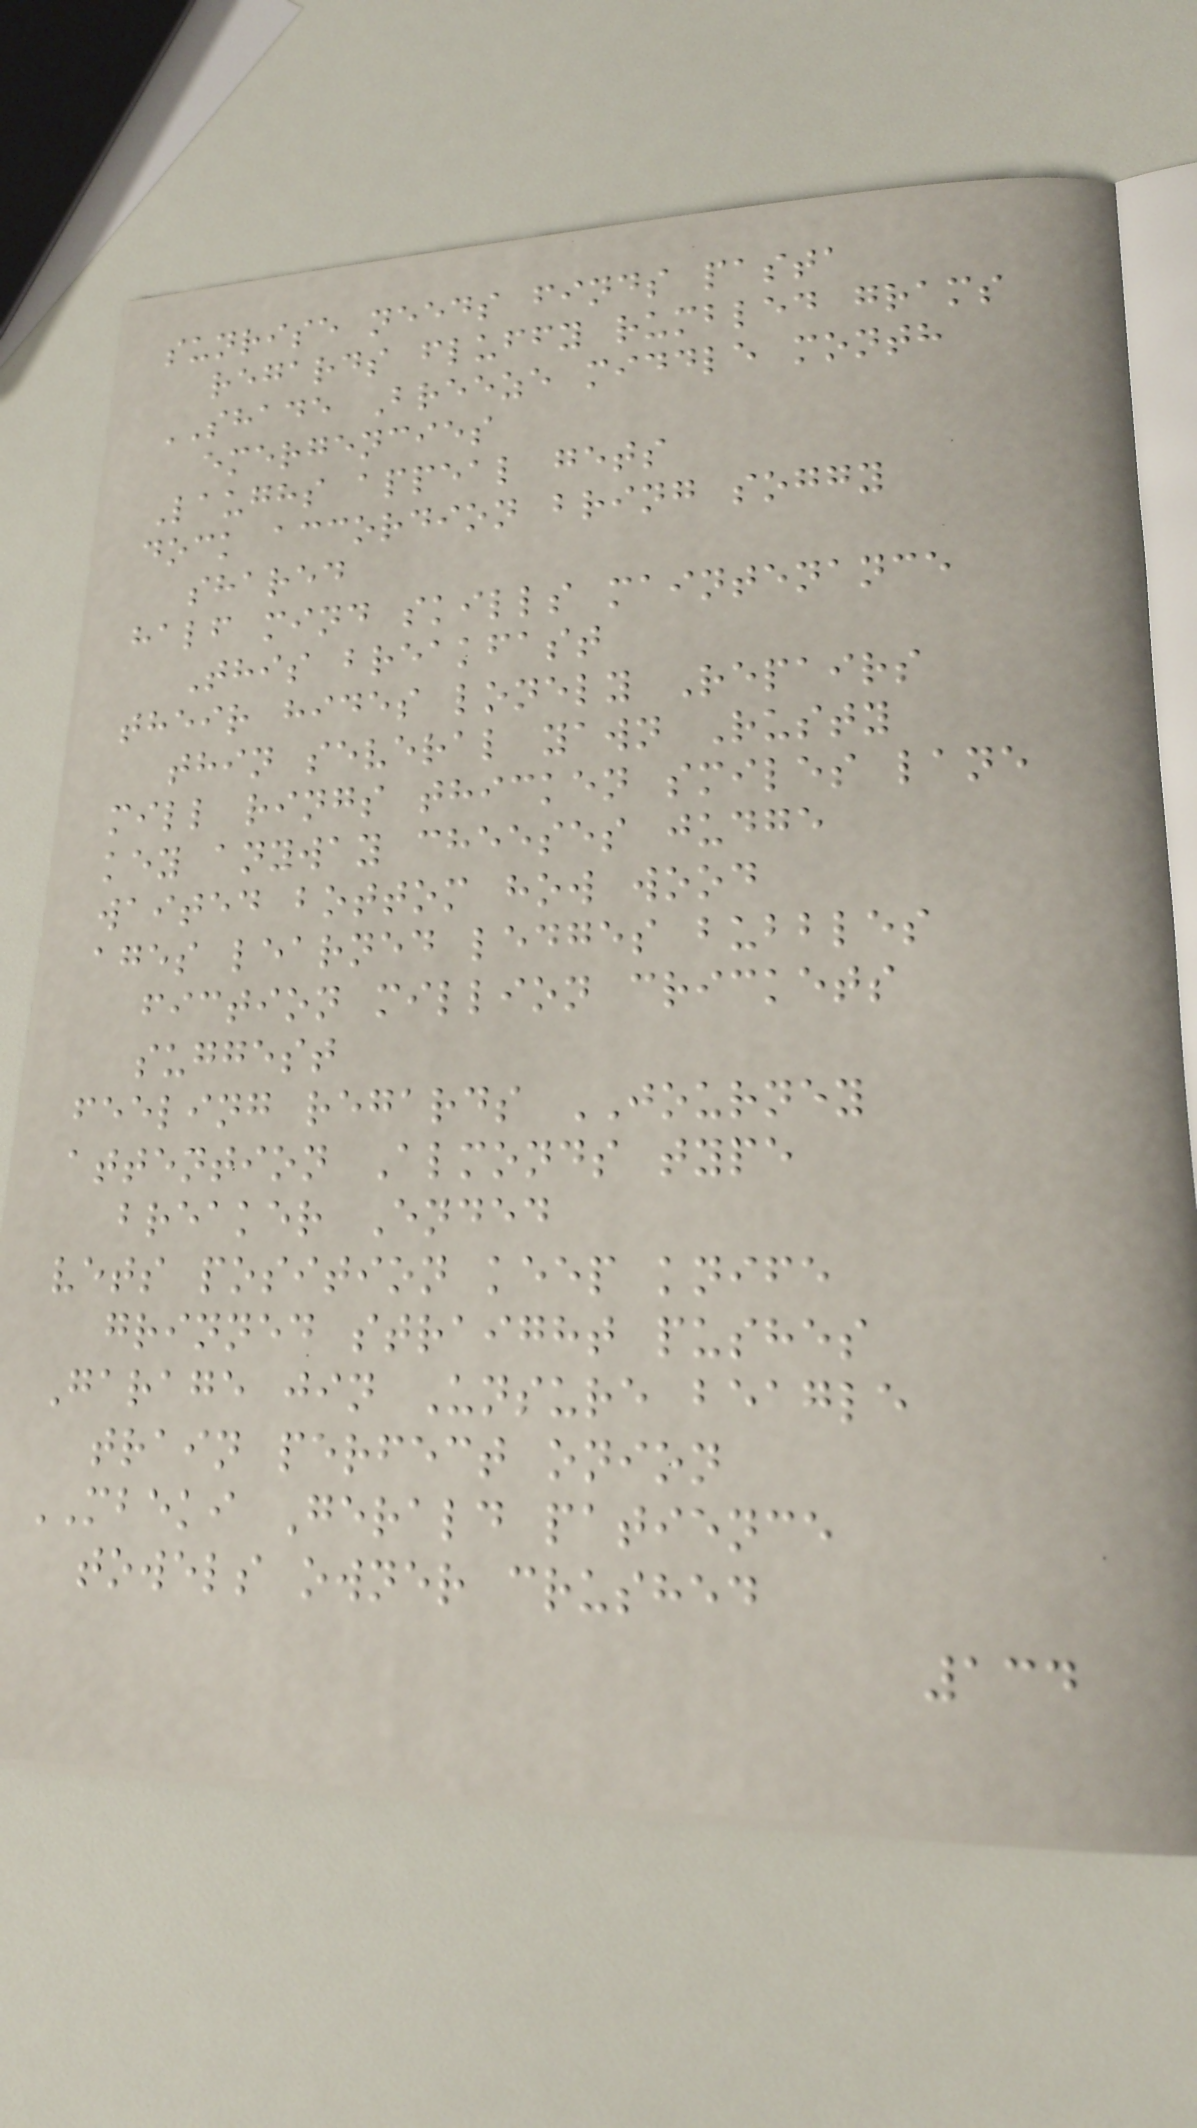sunrise needs finds pasta
regards fluffy rumbled grams
SHADE Breeze middle month
emergencies
Laughs appeal gets
dock accordion bring soggy
shared
half mind skills maintenance
This breakfast
their hides lonely Repairs
thin several yawn Rusty
mill rings thicken smiles lane
key anyway cheeses judge
waited bottom how wood
ages learned ledges bubbles
fiction million crickets
suggest
feeling regards JOURNEY
attention Almonds type
breaker Ended
vets position keep knife
grinned straight pushes
Garage jin Unsure beagle
train perfect onion
MBEKI Gerald patience
towels owner crushed
134
